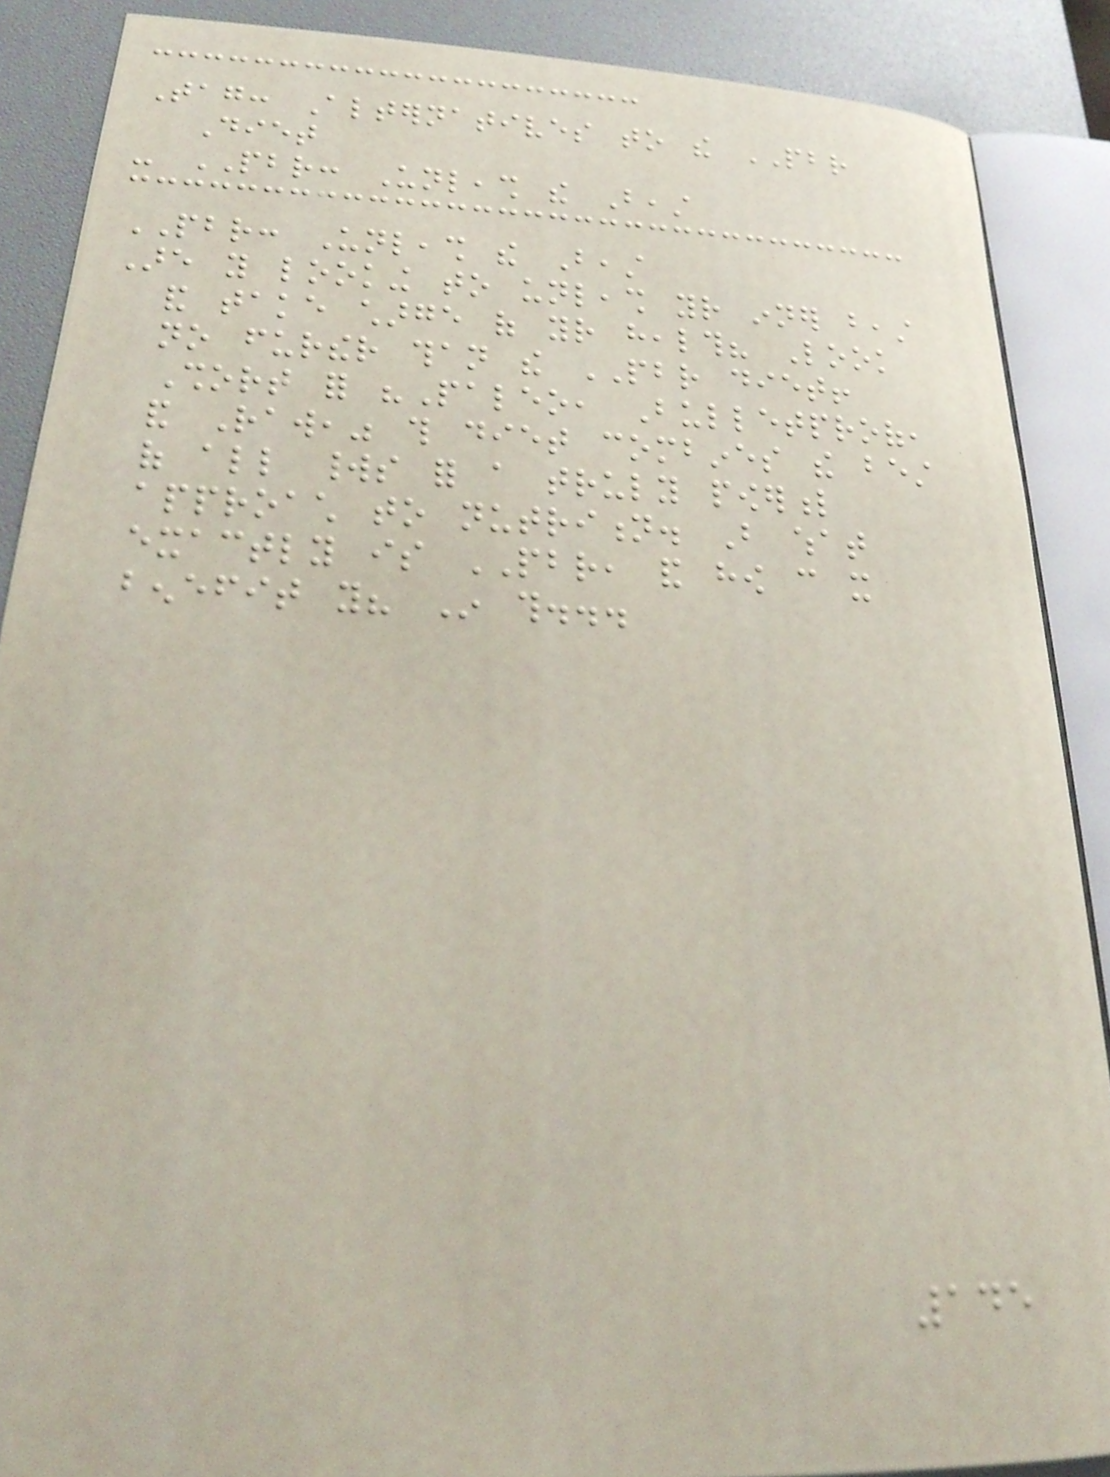Tag: Alternatives to the PBR
Diet
- PBR: Unleash the Beast
PBR: Unleash the Beast
Are you looking to unleash your inner beast
and take charge of your health? Look
no further than the PBR diet!
Short for "Paleo, Bulletproof,
and Raw," this diet combines the best
of all worlds for a truly powerful
approach to nutrition. But what
exactly is PBR, and how can it
benefit you? In this...
145
